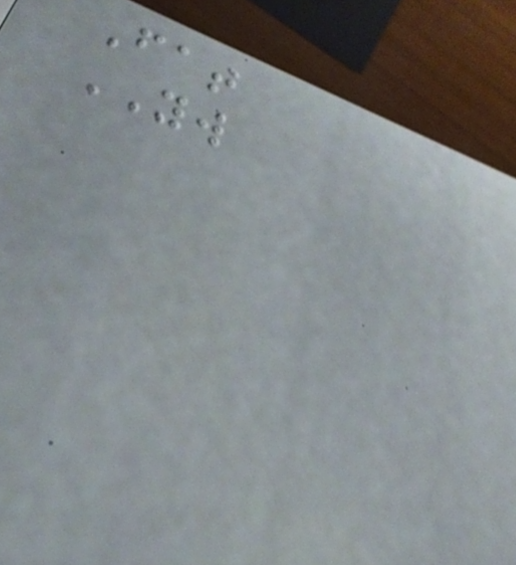Fat
YW
